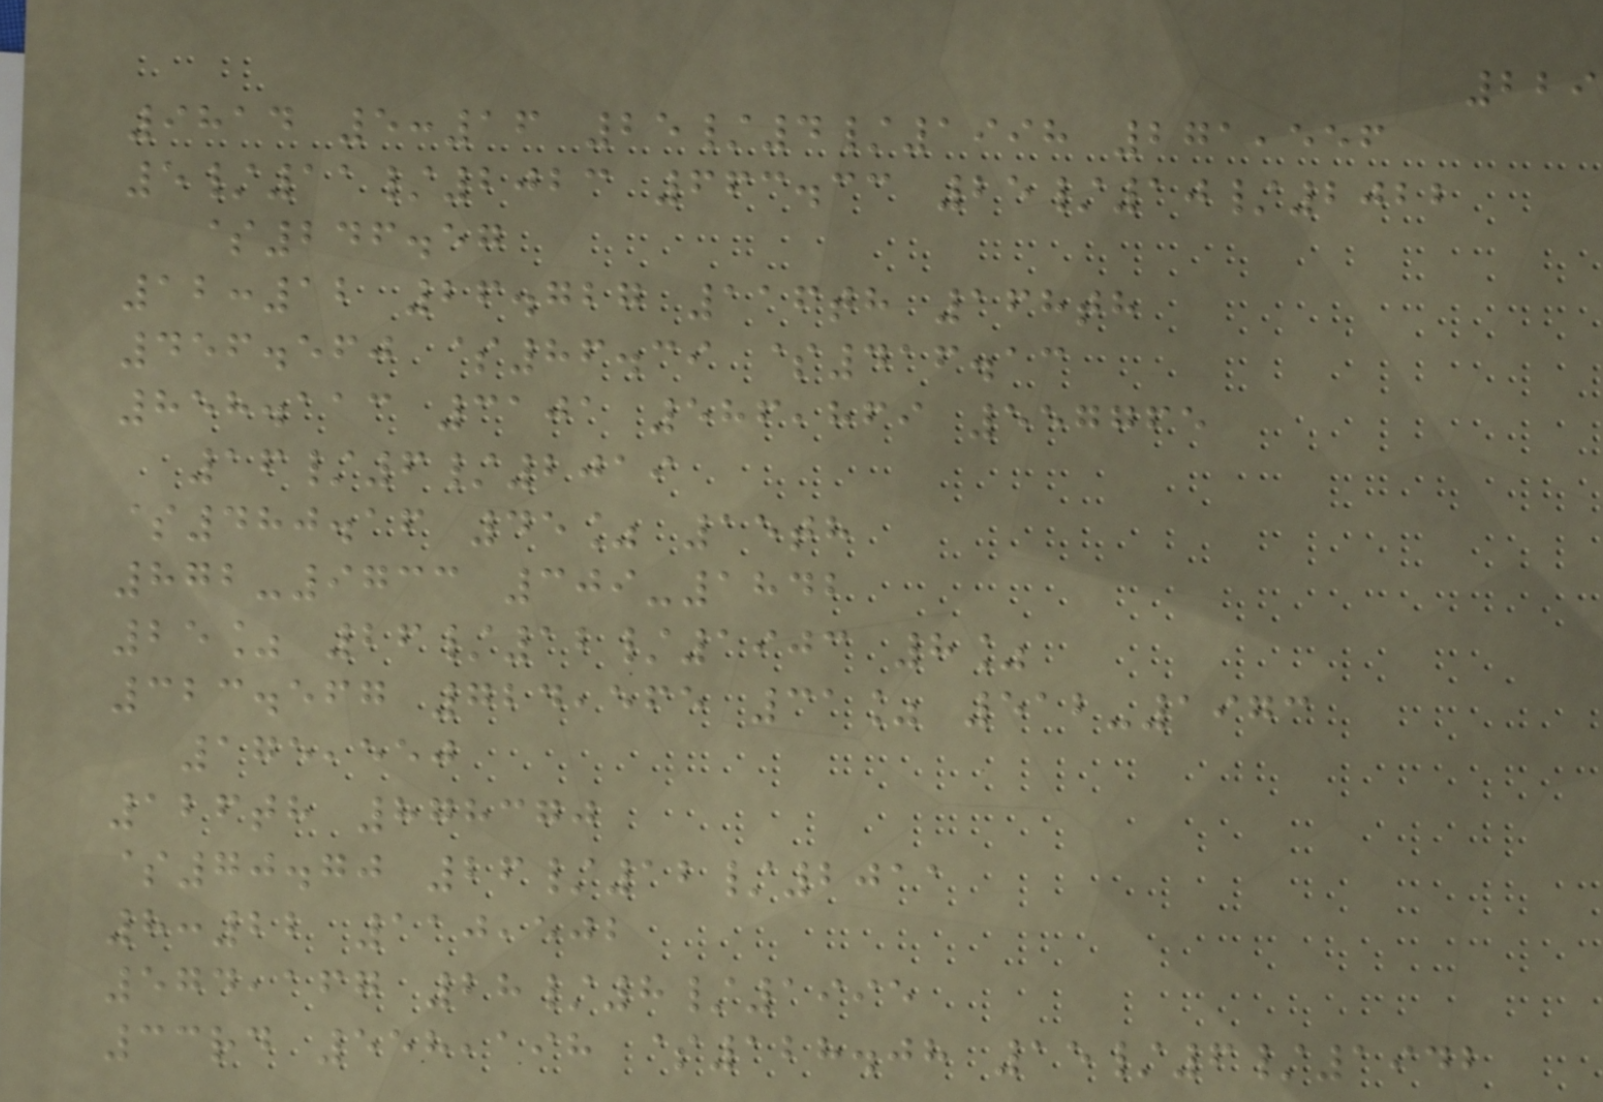229
9814 5:16 25/4/1998 271,556
5/11/2023 663.33 25/10/2022
$246.57
12:12 26.727 116th 168th
456.560 $86.39 $416.13
858.113 3101 586,869 557765
16/6/2019
$480.16 45% 15th
872-9733 309-1842
25% 26/12/1903 8%
323.567 724,565 31% 512-1973
175,550
126th 878370
$70.70 26/12/2011
8:22 110,502
574,167 28/8/1995
33rd 558,198 $128.08 15/6/1942
